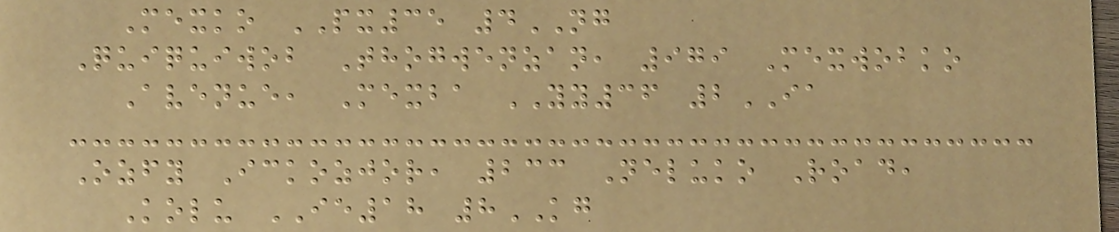Mexko PX35 4NG
Quiquiwob Thogwenzan, 979 Mexwobko
Avenue, Mexba YY36 2IA
Ozfy Ickozjor, 233 Neluko Road,
Kolu IE18 8KG
